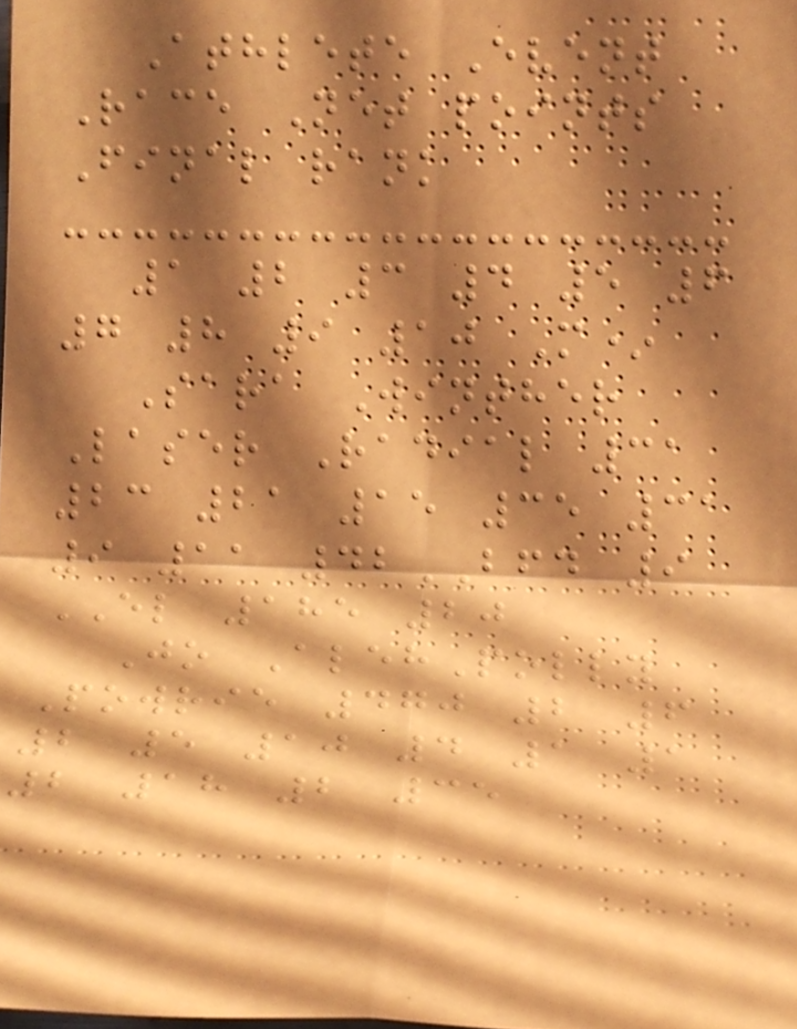Athlete Event
Race Net points
Final rank
1 2 3 4 5 6
7 8 9 10 M*
Sara Winther
Laser Radial 31
23 21 15 35 31
9 11 42BFD 9
EL 185 20
Jo AlehPolly
Powrie 470 2 6
2 5 10 4 1 1
2 18 2 35
